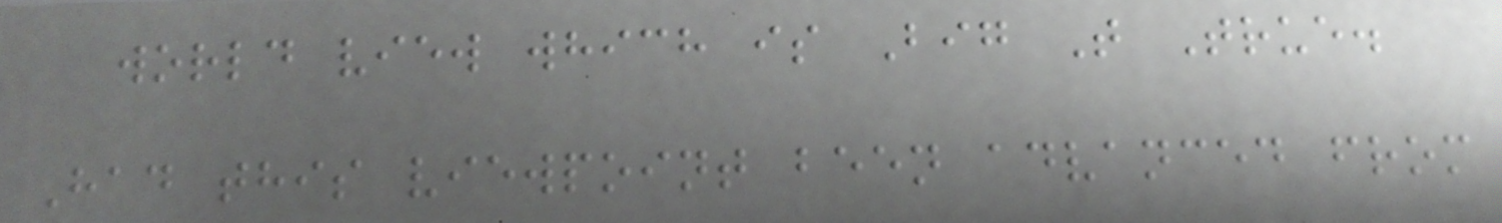world view which is Big T True.
Had this viewpoint been advanced from
